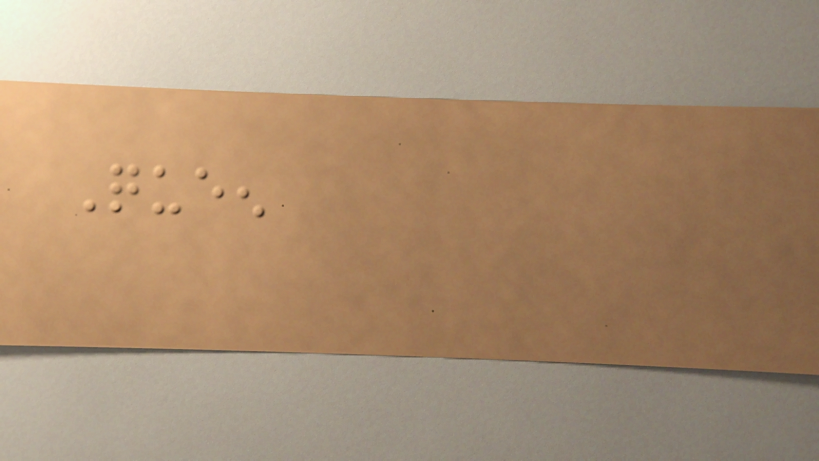Queen
